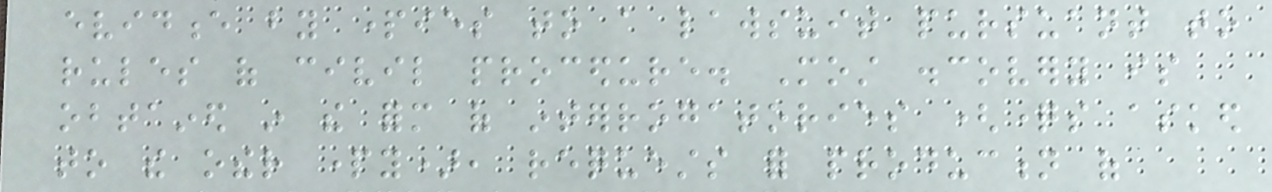evidence by parties to a lawsuit pursuant to
rules of civil procedure. Most discovery is
obtained in the form of interrogatories (questions asked
to the other party), requests for production of
